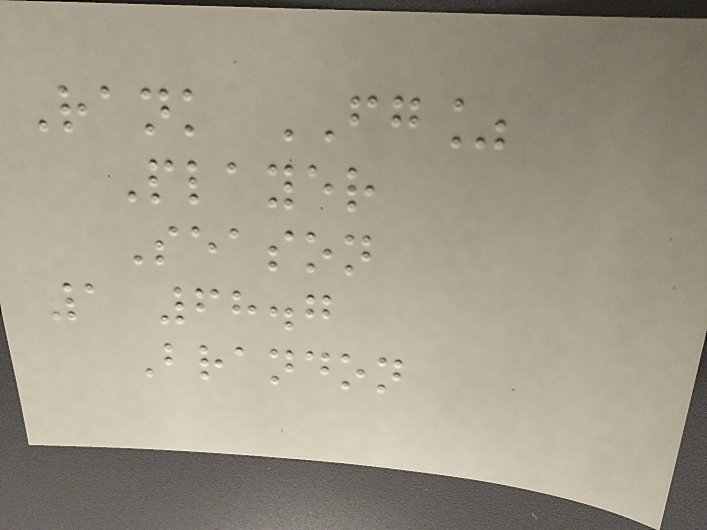Rank FG%
Player
Season
1 68.7
Brandon
